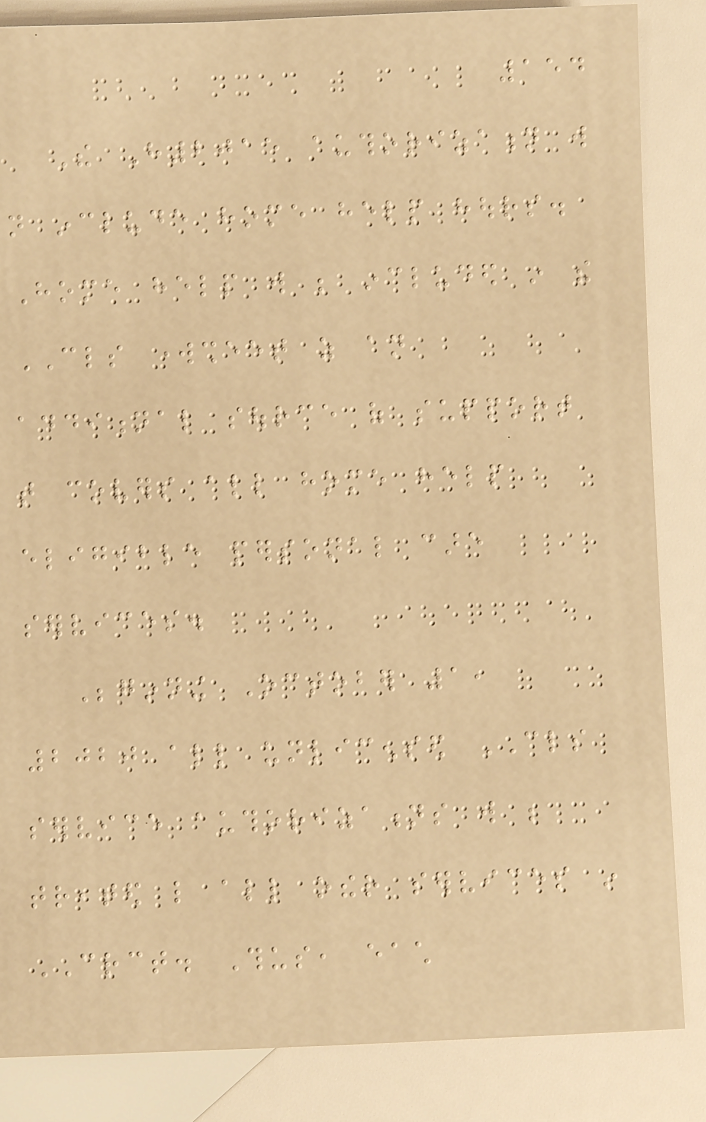154
The H2015 authorization will
not include home help hours.
Home help will be included in the
CLS worksheet as an
additional source of support
that covers all home help
eligible personal care
services.
Beginning October 1,
2020 all unlicensed CLS
service authorizations will be
treated like all other services in
CRCT. Thus, each
